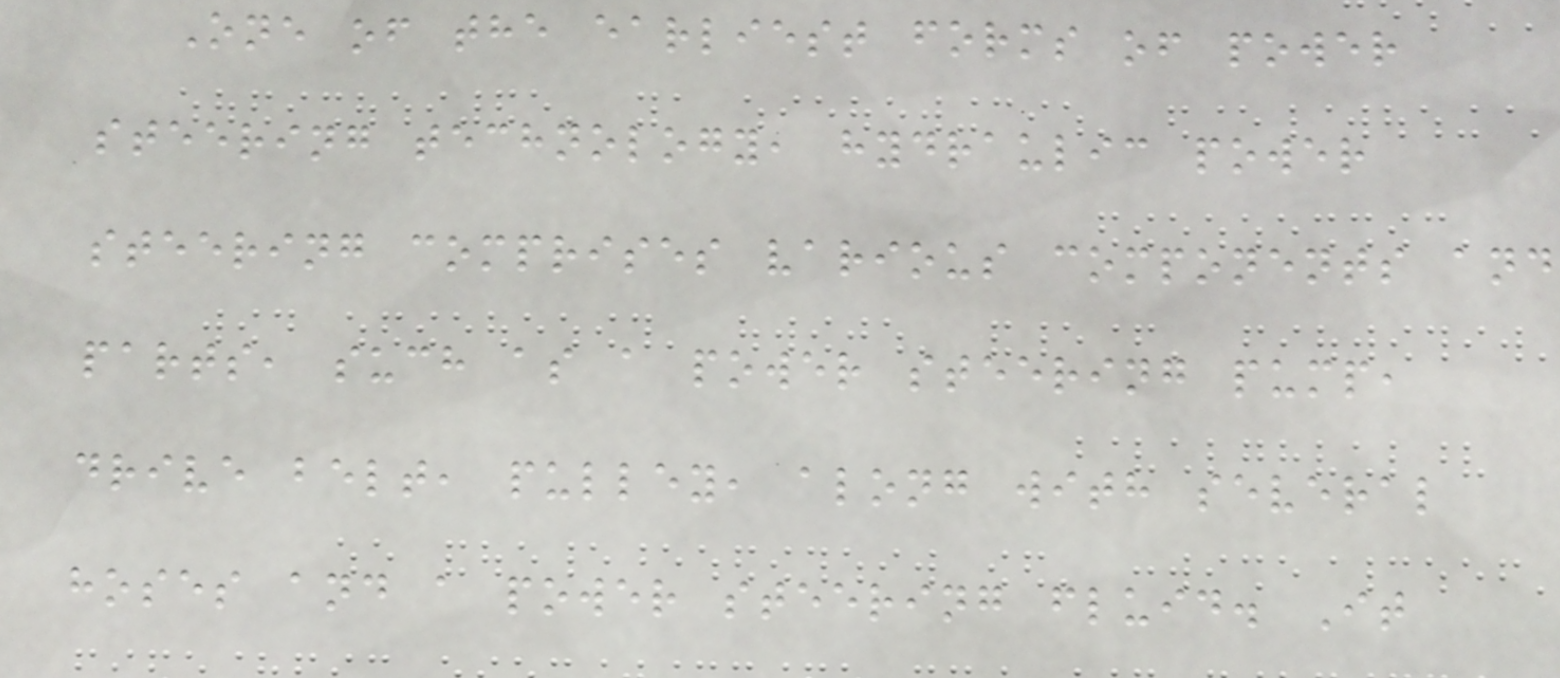One of the earliest forms of power
steering technology, hydraulic power
steering comprises various components and
parts, such as a power steering pump,
drive belt, pulley, along with several
hoses and a power steering fluid. It
